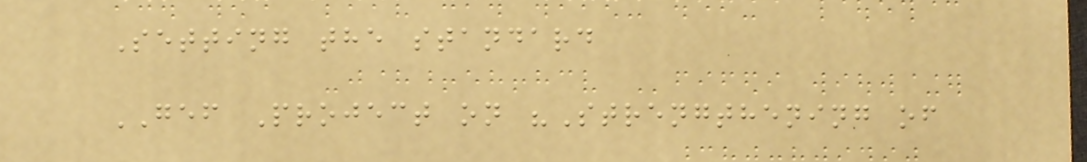Setting the standard
GEF Project on "Strengthening of
